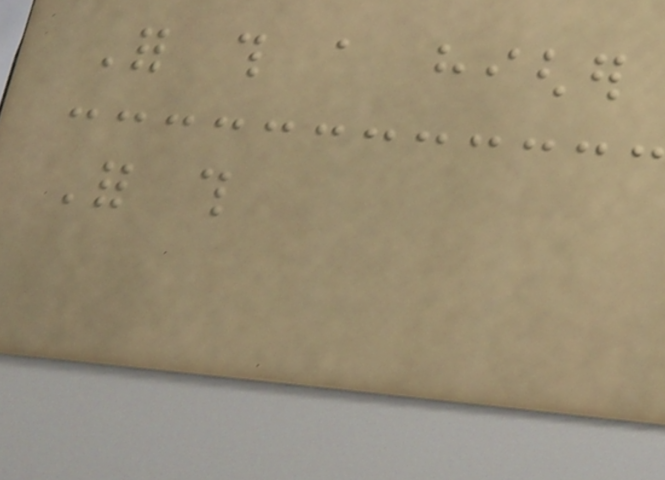For this a higher
For this
